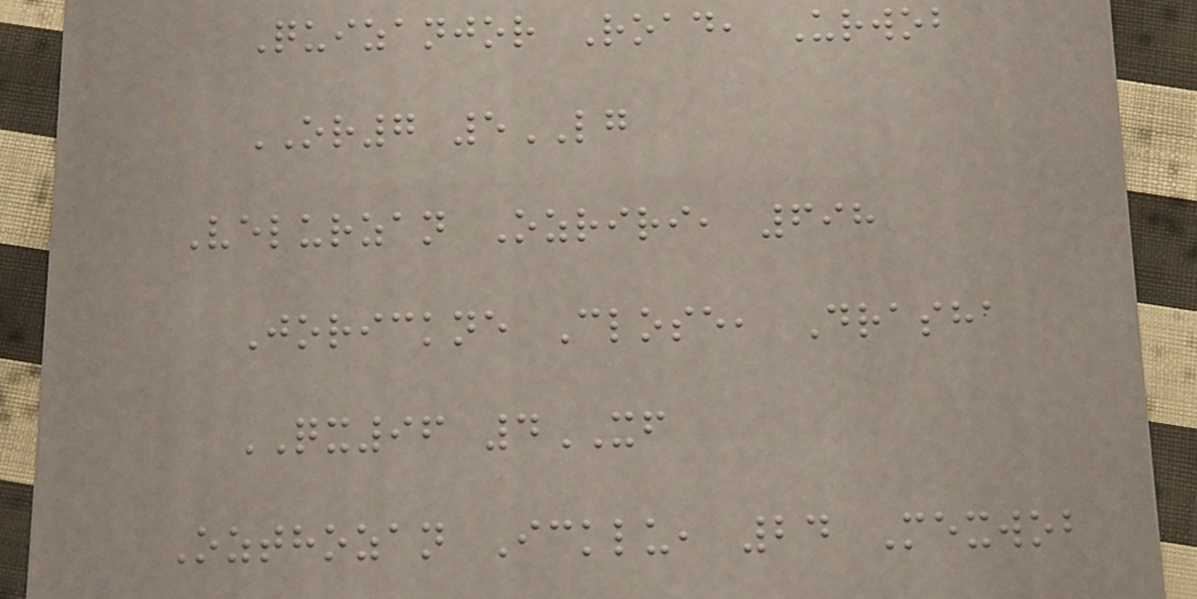Quizanjor Road, Urwob
OR7 5LG
Velurzan Ozriri, 698
Jorickne Close, Drasha
QX96 4XF
Ozthozan Icklu, 24 Mexwob
